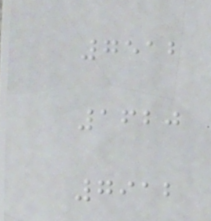7512
1620
7912
